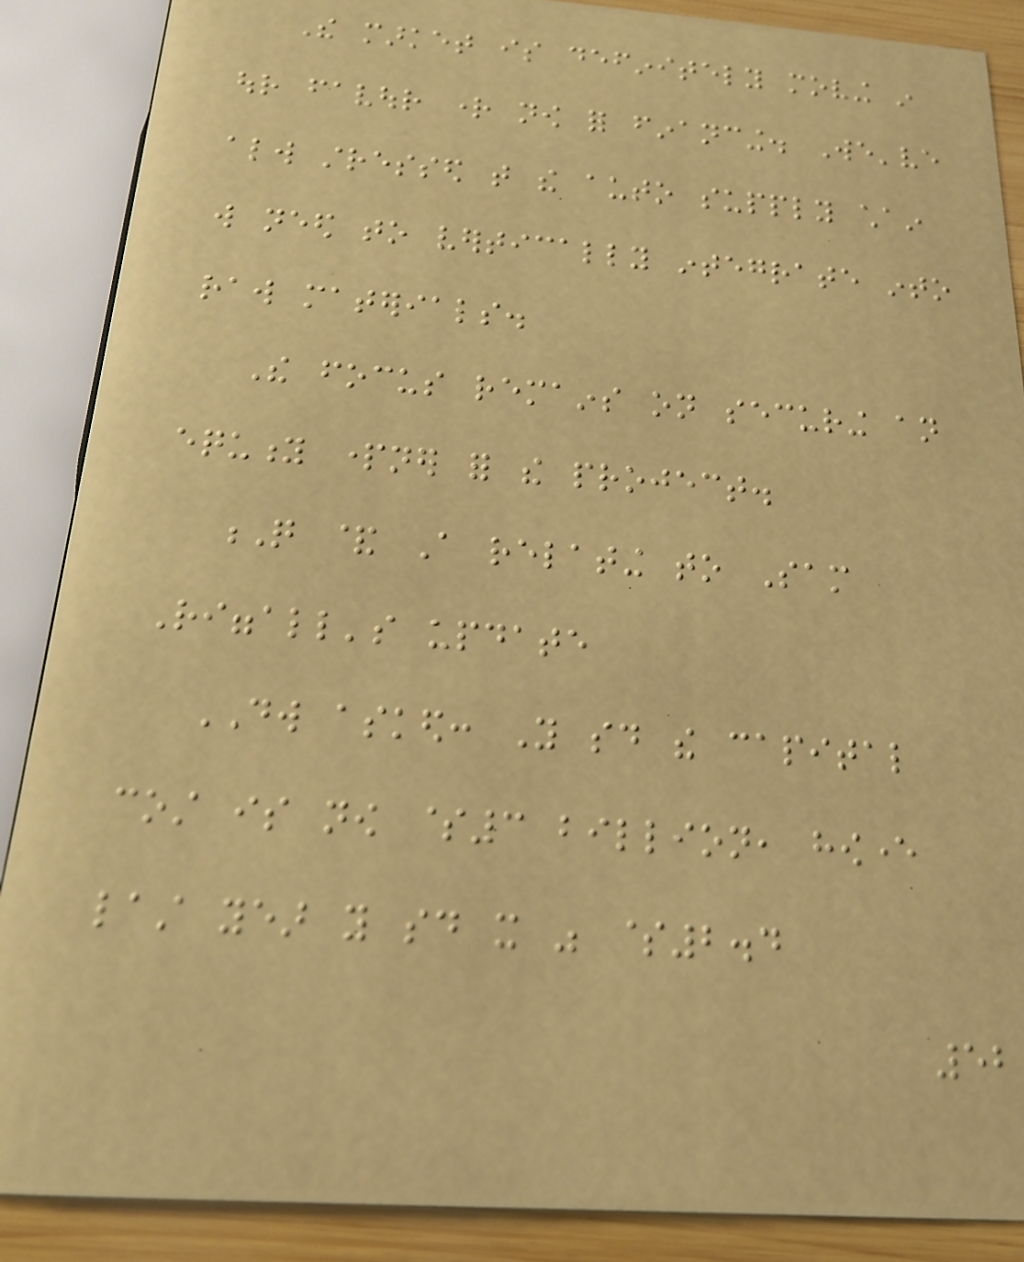The market is definitely moving in
our favour right now for financing. We've
always stressed that the auto supply chain
will need to vertically integrate into
raw materials.
The focus remains on securing an
equity partner for the project.
Q & A relating to Sam
Riggall's update
DW asked: You said the capital
cost is now $3 billion, however
last year you said it was $2.4
52
